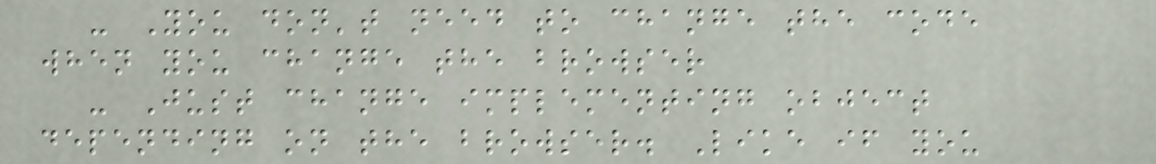- You don't need to change the code
when you change the browser
- Just change implementing object
depending on the browser. Like if you
